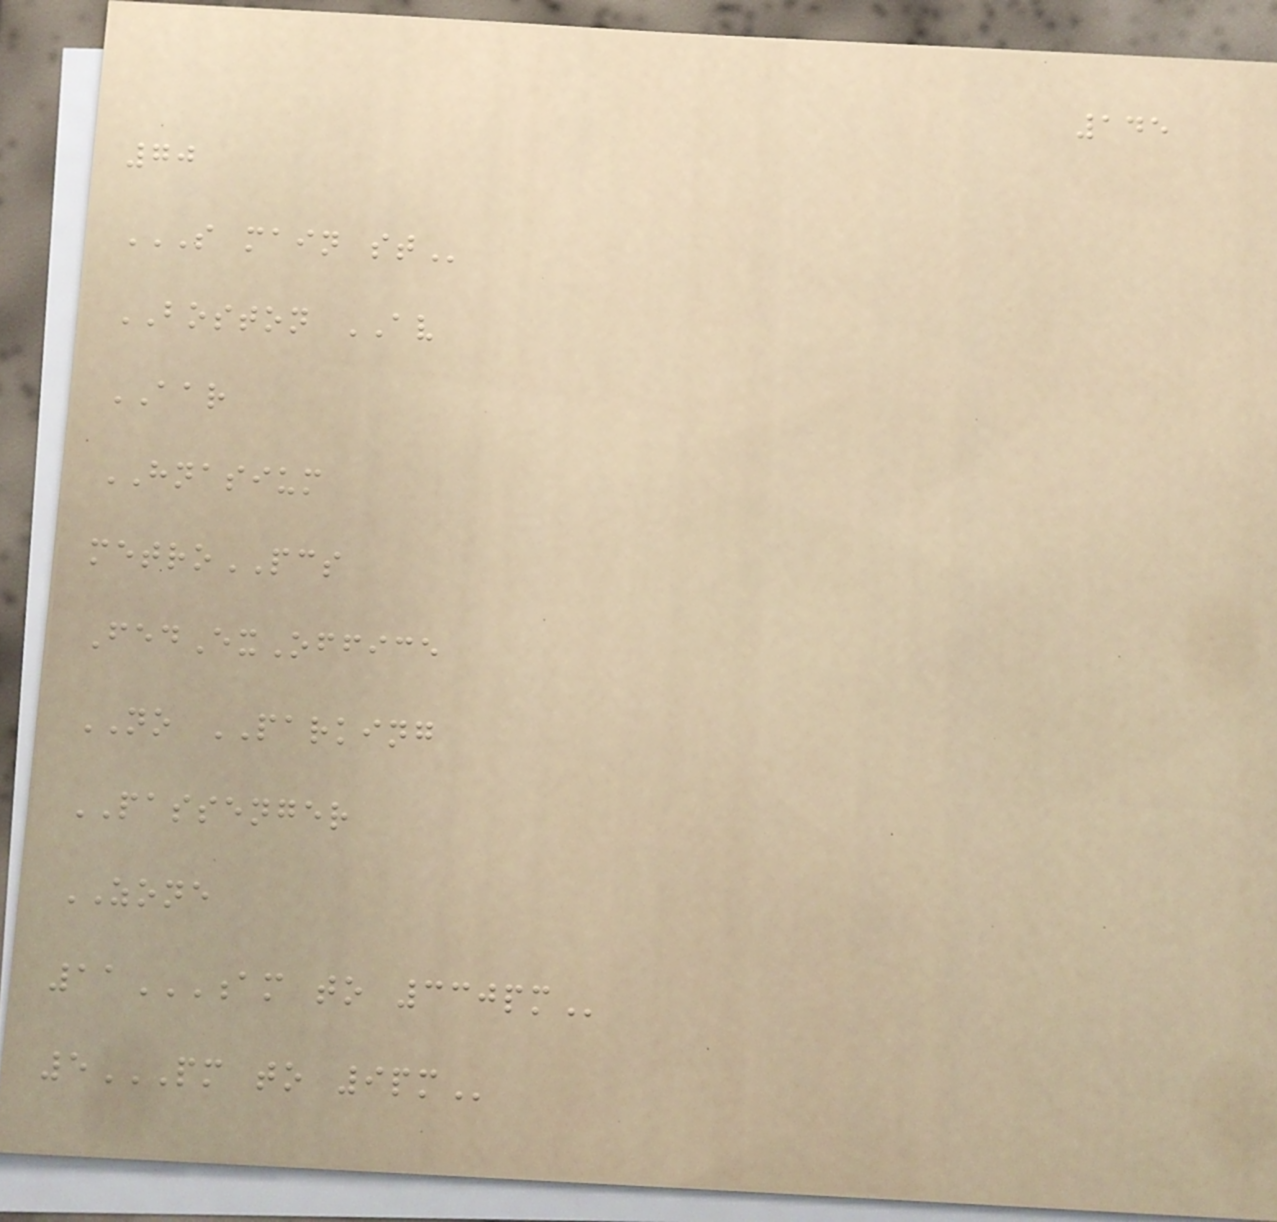145
70
S MAIN ST
BOSTON AV
AAR
HNASIUM
metroPCS
FedExOffice
NO PARKING
PASSENGER
ZONE
11AM TO 330PM
5PM TO 9PM
